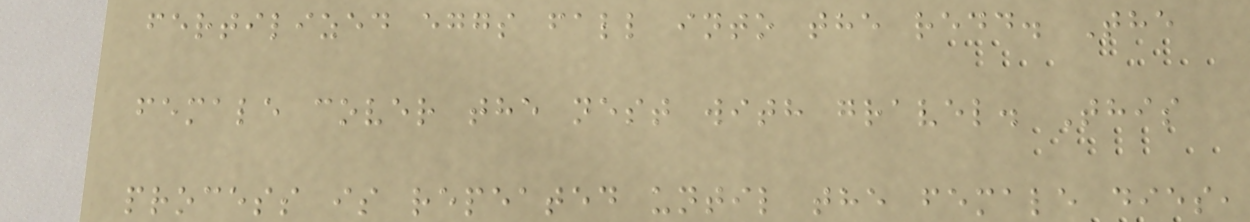fertilized eggs fall into the redd. The
female cover the nest with gravel. This
process is repeated until the female dies,
